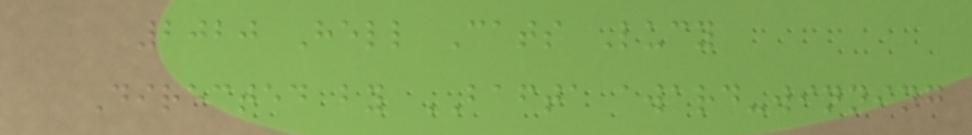2020 Hell Cats Lucy
Directed by BAFTA award-winning
